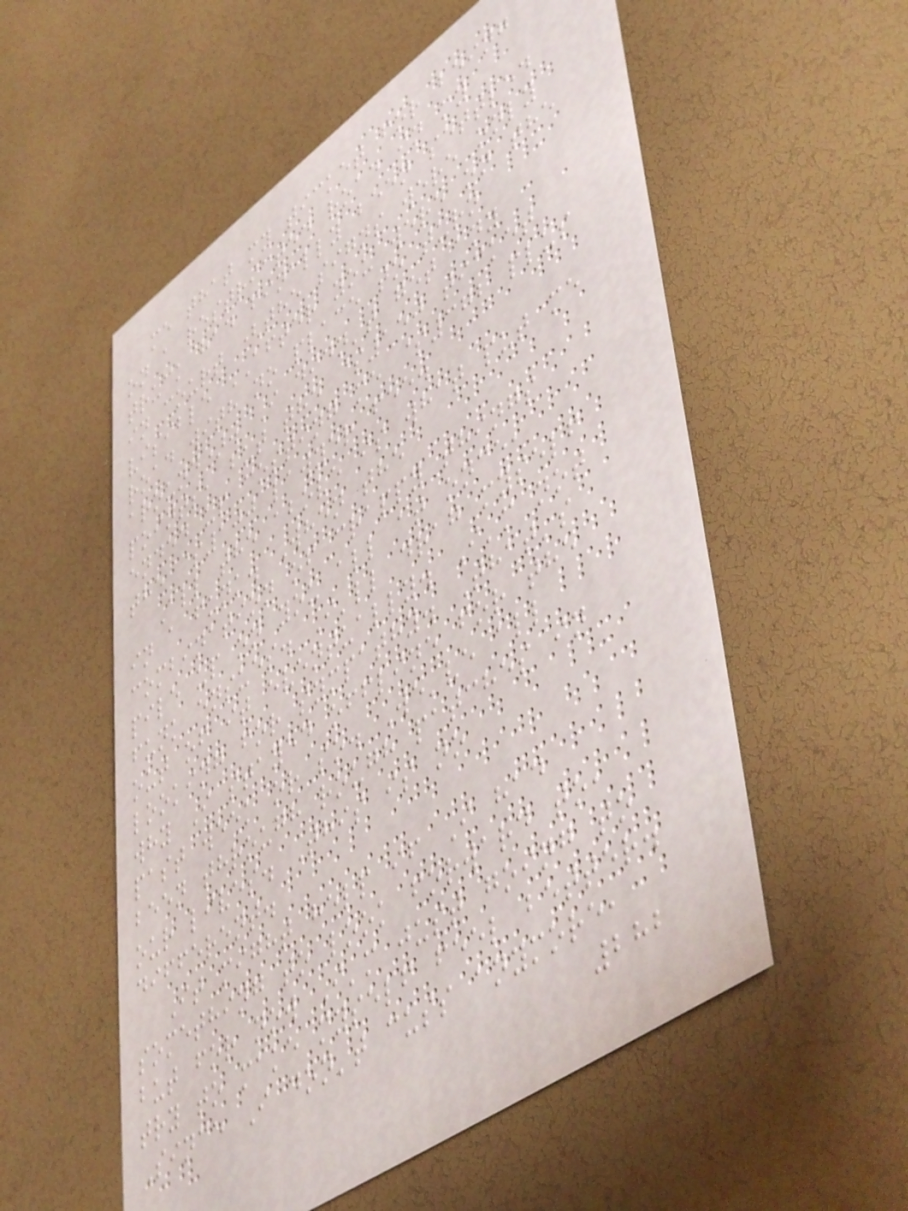me that my ticket for being
on a restricted road in my
truck had finally been settled
in court (the signs were only
visible AFTER you were on the
road with no place to turn
around). I didn't get any
points, but the $150 ticket
ended up costing me $372 plus
the $100 lawyer fee.
All the above is what put me
in a funk. When the
combination of crappy things
pile up on you all at once,
funk ensues. I'll drag myself
out of it eventually. I'm not
looking for sympathy. That's
why I stayed offline for the
past week or so. We've all
been through rough patches in
our lives. This is no
different.
It might help if I had
something to look forward to,
but for now I'm just going to
try to make myself feel better.
Since I don't cuss anymore,
282
